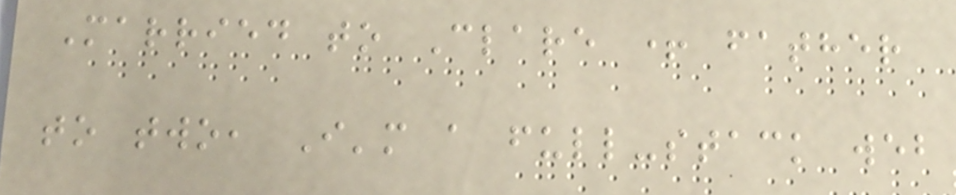Married to Clare + father
to two, I'm a full-stack web
